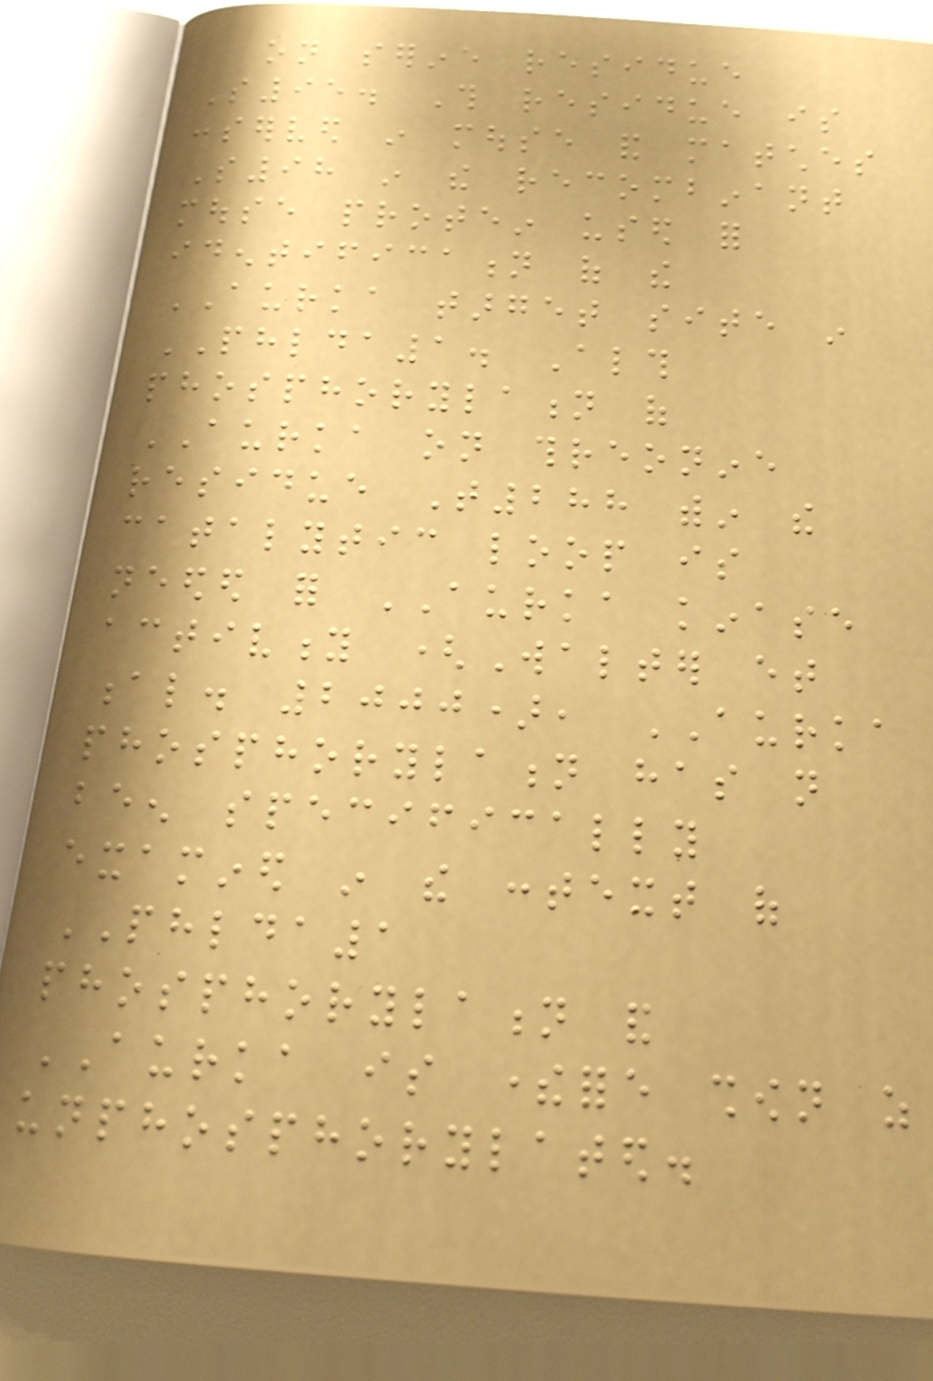on serine residue
S95. This residue is
conserved in mouse and matches
S98 in the recombinant
mouse protein used for
identification of the
AURKA target site in
PHLDA1. Although
phosphorylation of
AURKA on threonine
residue T288 within the
catalytic loop is
needed for AURKA kinase
activity (Walter et
al. 2000), AURKA
phosphorylation has not
been specifically
examined in the context of
PHLDA1
phosphorylation and
AURKA is therefore shown as
unphosphorylated.
